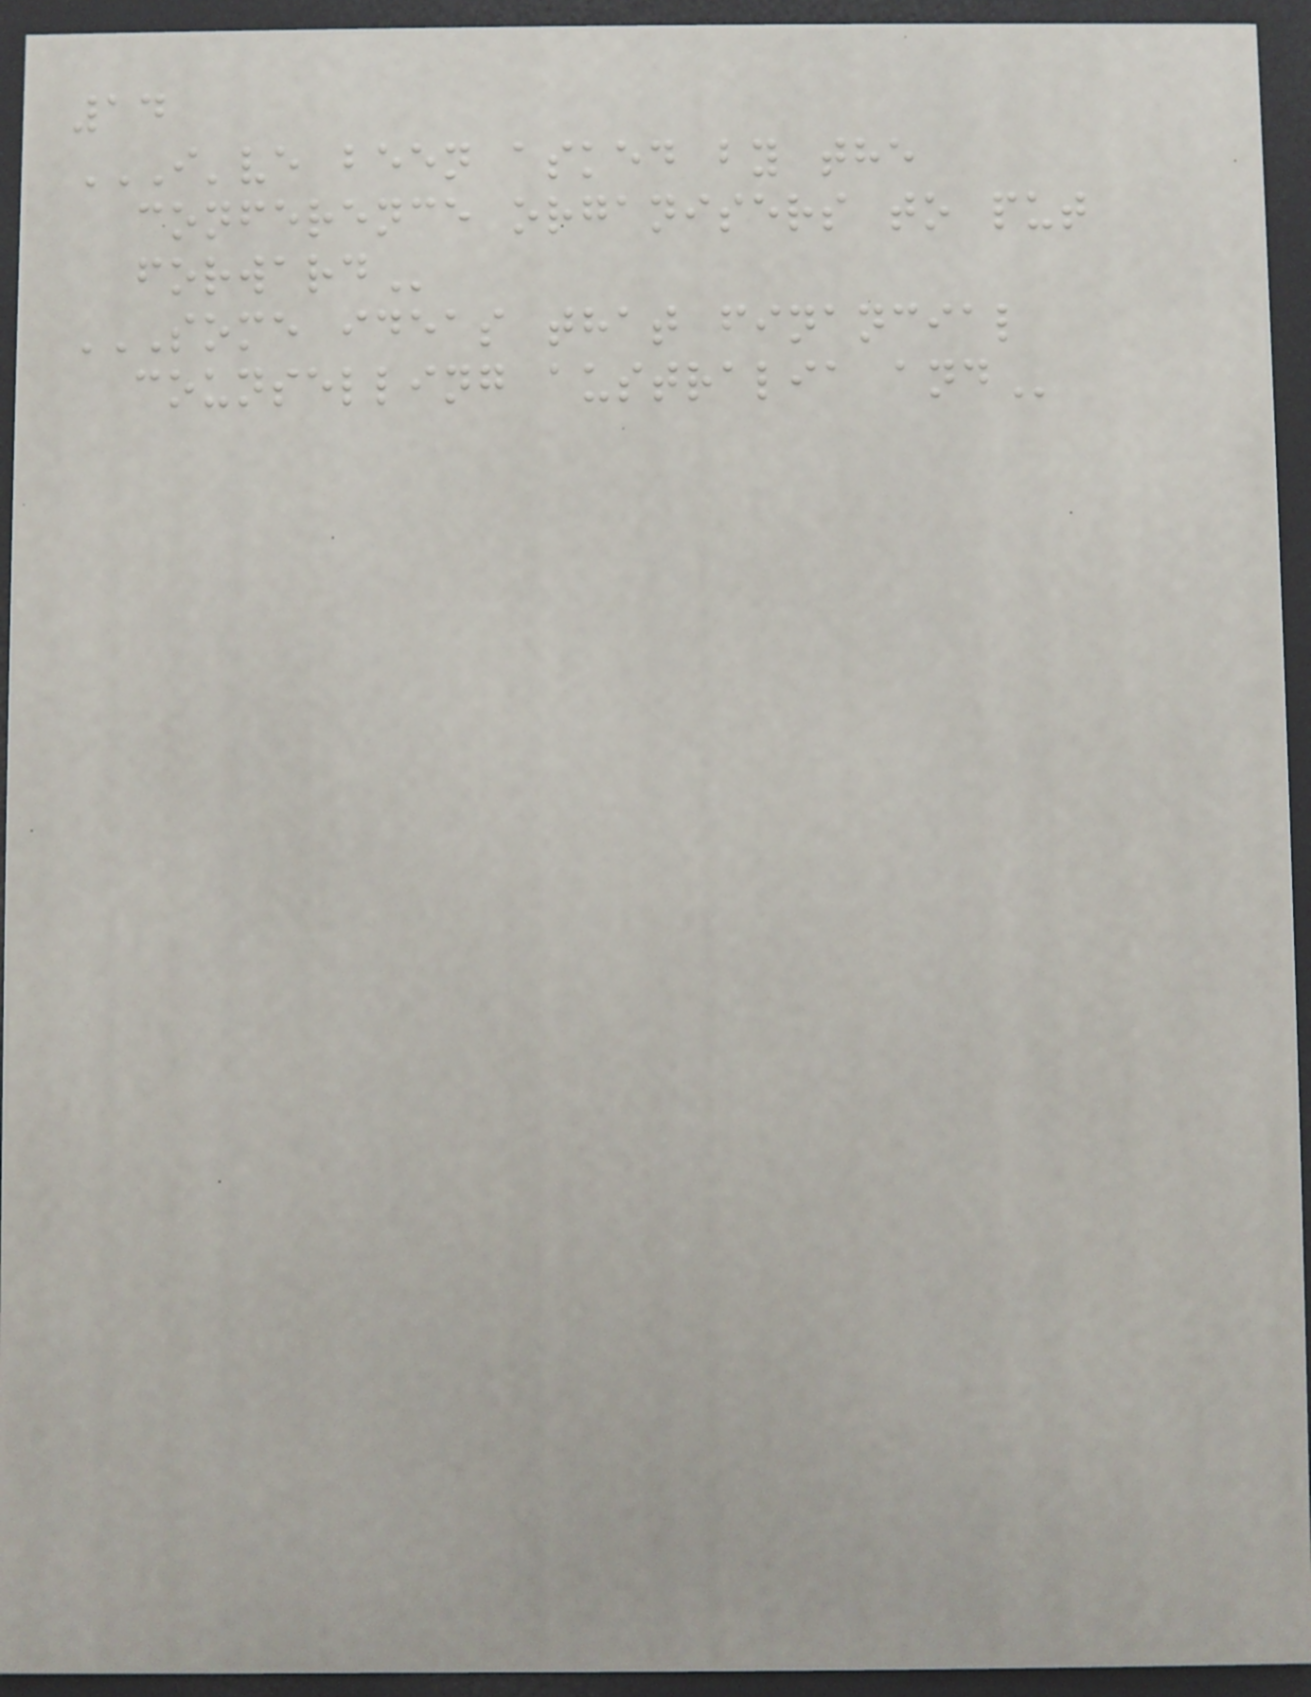14
I'VE BEEN ASKED BY THE
CONFERENCE ORGANISERS TO PUT
FORWARD
SOME IDEAS THAT FINANCIAL
COUNSELLING AUSTRALIA AND
